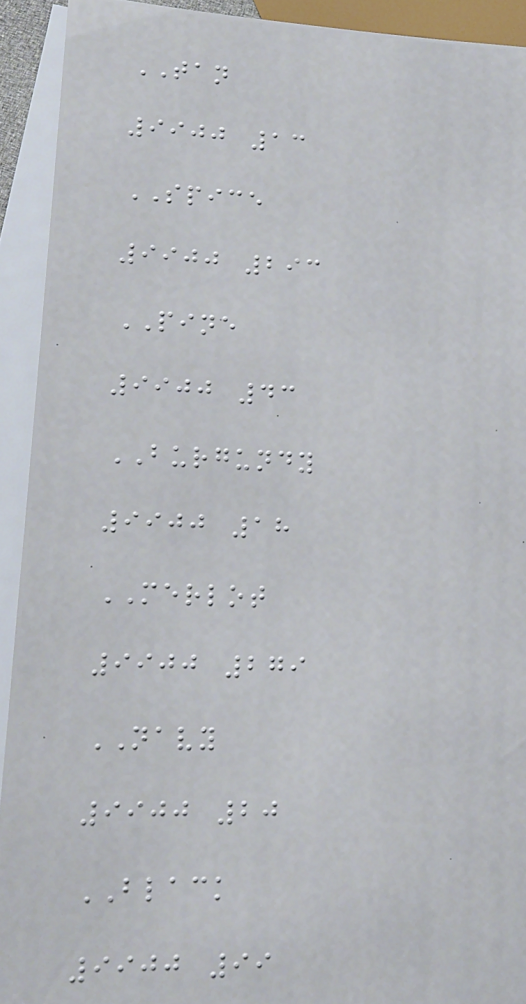TAN
9900 13
SPICE
9900 293
PINE
9900 43
BURGUNDY
9900 18
MERLOT
9900 279
NAVY
9900 20
BLACK
9900 99
